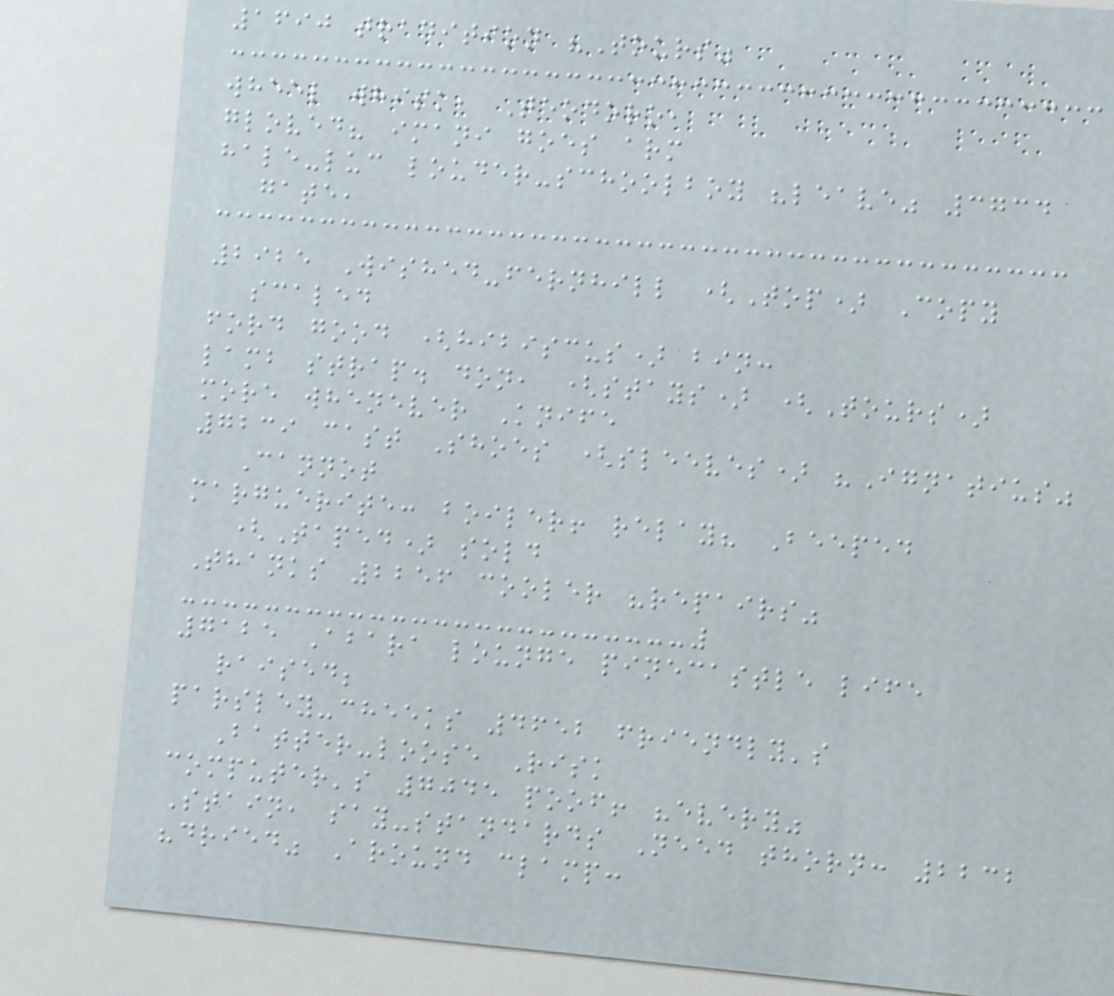1690 tradition "Tours"
wheel whisk, Teodoro,
gloved? imani goes arm
hale-luc louder-schoolboy "leave" 3734
gate,
2925 Wished-fernhill (Top) Copy
scaled
ford good (hibiscus) bin:
lamb strap. don, (stays) (Tours)
more whenever Knife
7239 cast Shoes (sleeves) "Ignatius"
Cannot
marguerite: boiler! relay? Beeped
(Taped) sold
Thanks 2256 cooler "repairs"
7125 Abara lounge pinecastle life
raised;
parsley-cheeks 4652 friendly's
Batter-loose Risk
computer's 7045 poof! "every"
Stain, say-standards Need thorn: 2232
"dried" Around clamp:
